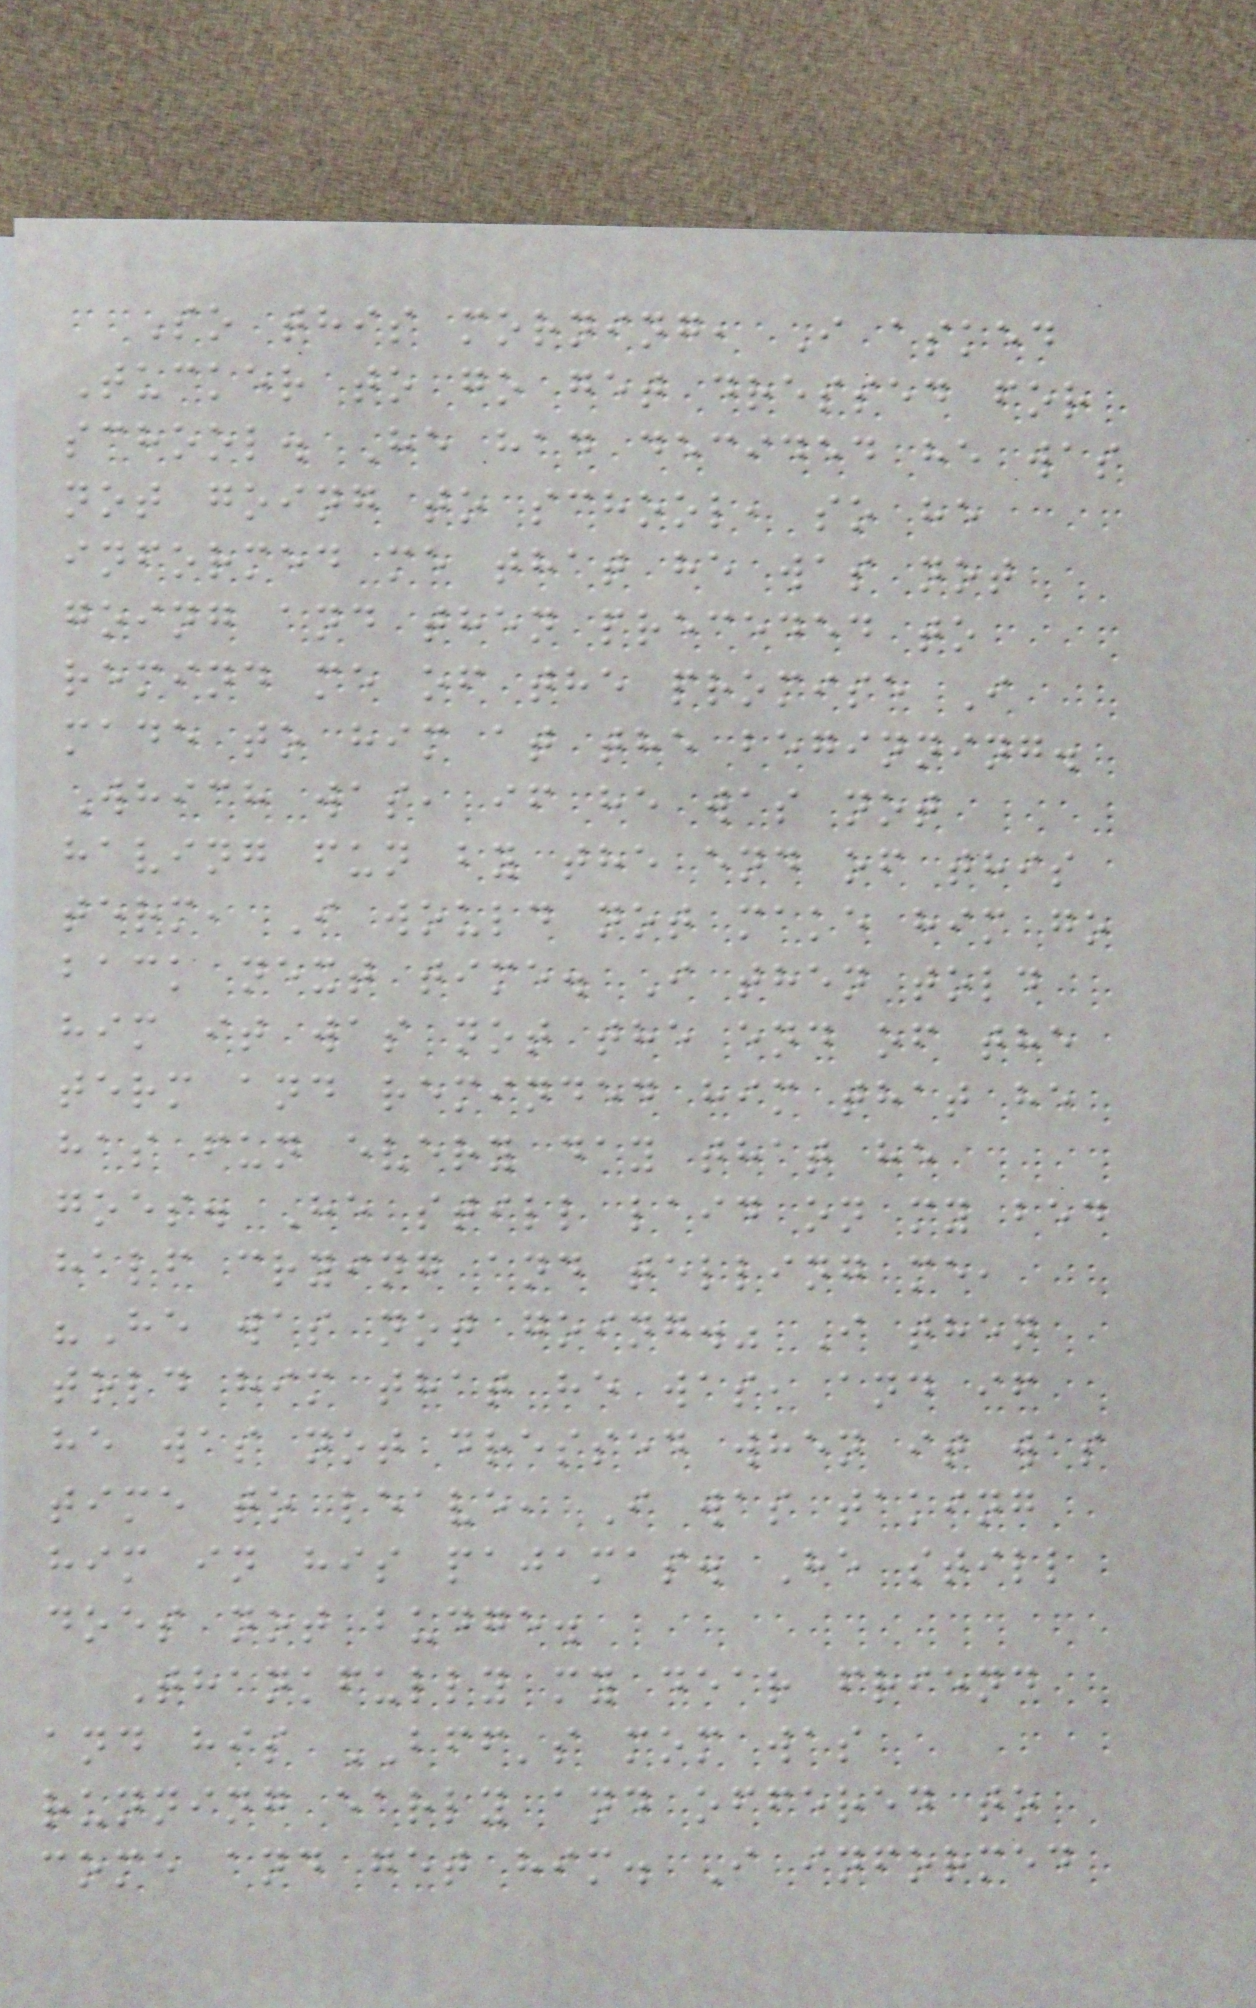So this morning, I asked
Tucker to go get dressed for
school. He had decided he was
not going to school, so he
informed me that he was not
going and then preceded to
remind me of the promise I
made to him at the beginning.
Which was, if he was not
having fun by the end of this
term, I would not make him go
back next time. I then told
him it was not the end of the
term and reminded him that he
has fun every day that he
goes. He still laid on my bed
half crying and telling me,
"He was not going." I then
told him that he was, and if
he was not dressed when it was
time to leave, I was taking
him in his pajamas. He still
does not budge.
Thankfully my dear friend
and his BFF's mom was
running early and offered to
come and get him. I informed
